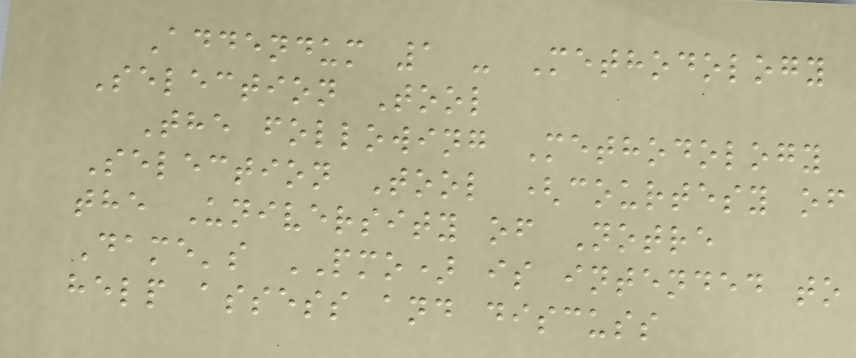Addendum 1 - Methodology
Selection Tool
The following Methodology
Selection Tool (courtesy of
the University of Notre
Dame's PMO) is intended to
help assess and discuss
